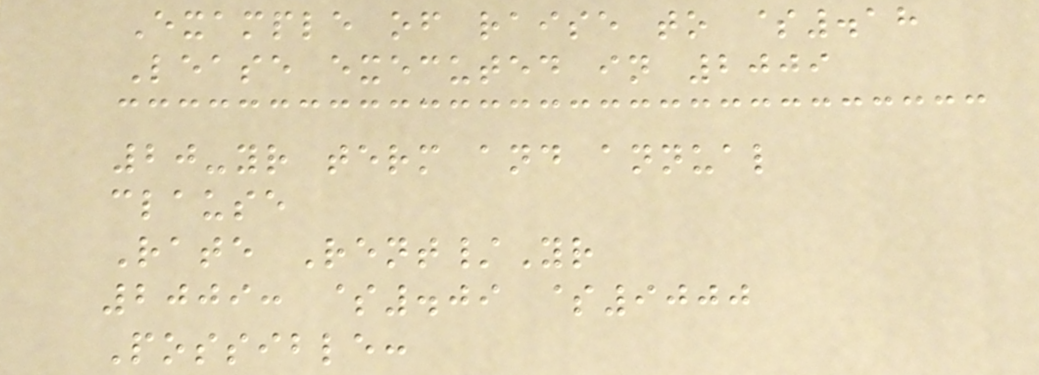Example of raise to $.18
Lease executed in 2009
20-yr term and annual
clause
Rate Rent/Yr
2009: $.09 $9000
Possible:
